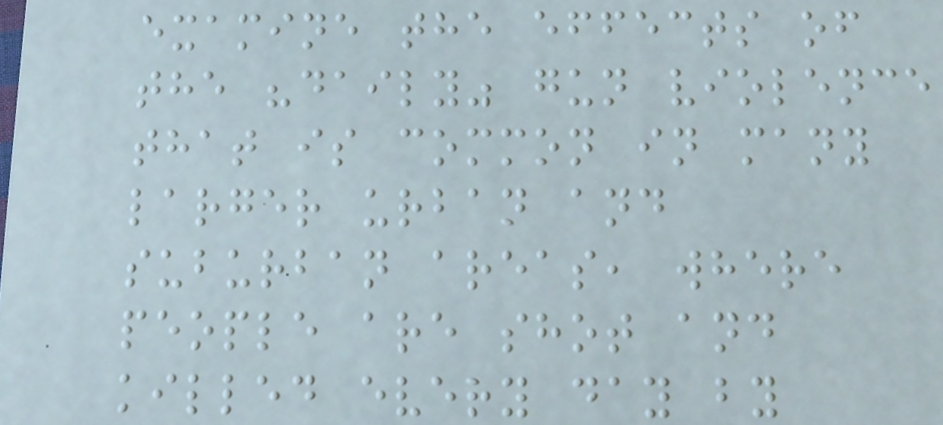examine the effects of
the "daily" gun violence
that is common in many
larger urban and
suburban areas, where
people are shot and
killed every day by
